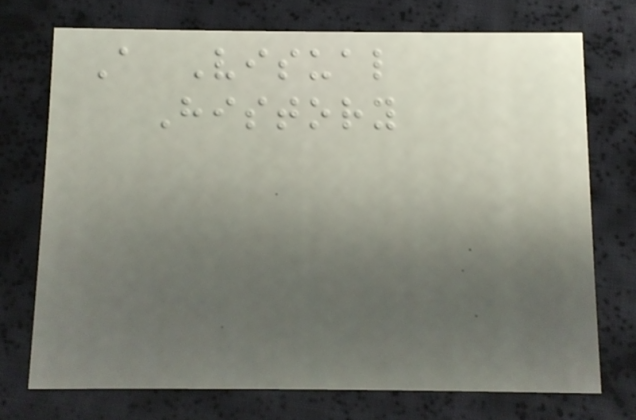A Visual
History
